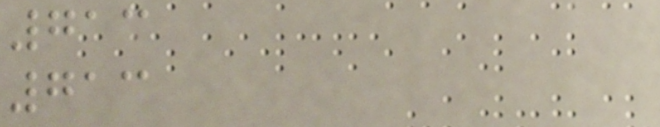713
713
